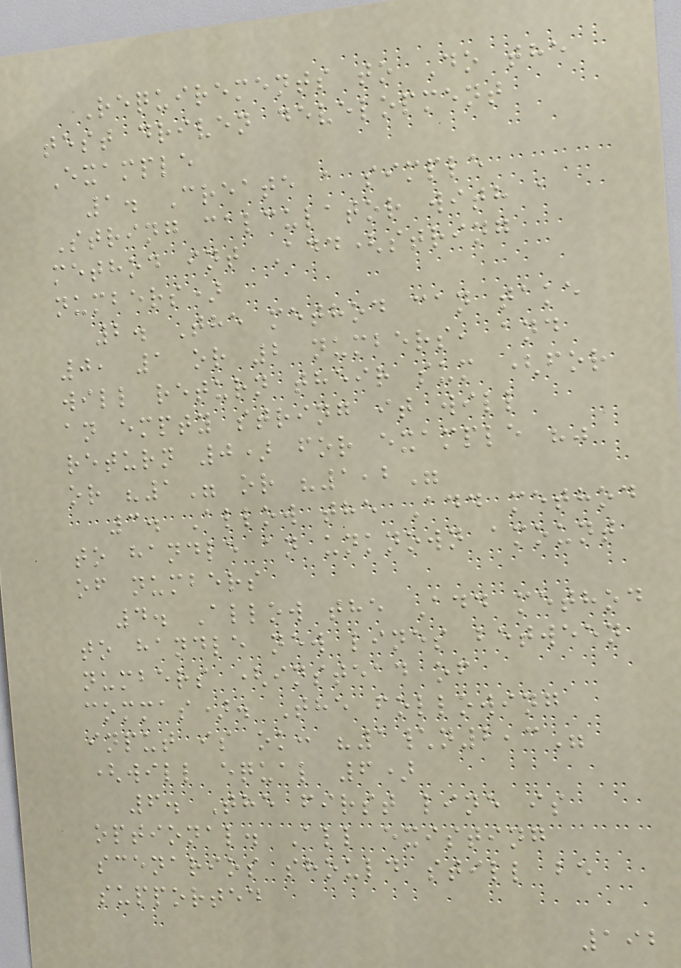Requirements to Do the
test driven development
Example
1. Create a simple
String calculator with a
method int Add(string
numbers)
2. The method can take
0, 1 or 2 numbers, and
will return their sum (for
an empty string it will
return 0) for example ""
or "1" or "1,2"
3. Allow the Add method
to handle an unknown amount
of numbers
4. Allow the Add method
to handle new lines between
numbers (instead of
commas). The following
input is ok: "1\n2,3"
(will equal 6)
6. The first line is
optional. All existing
scenarios should still be
supported
192
